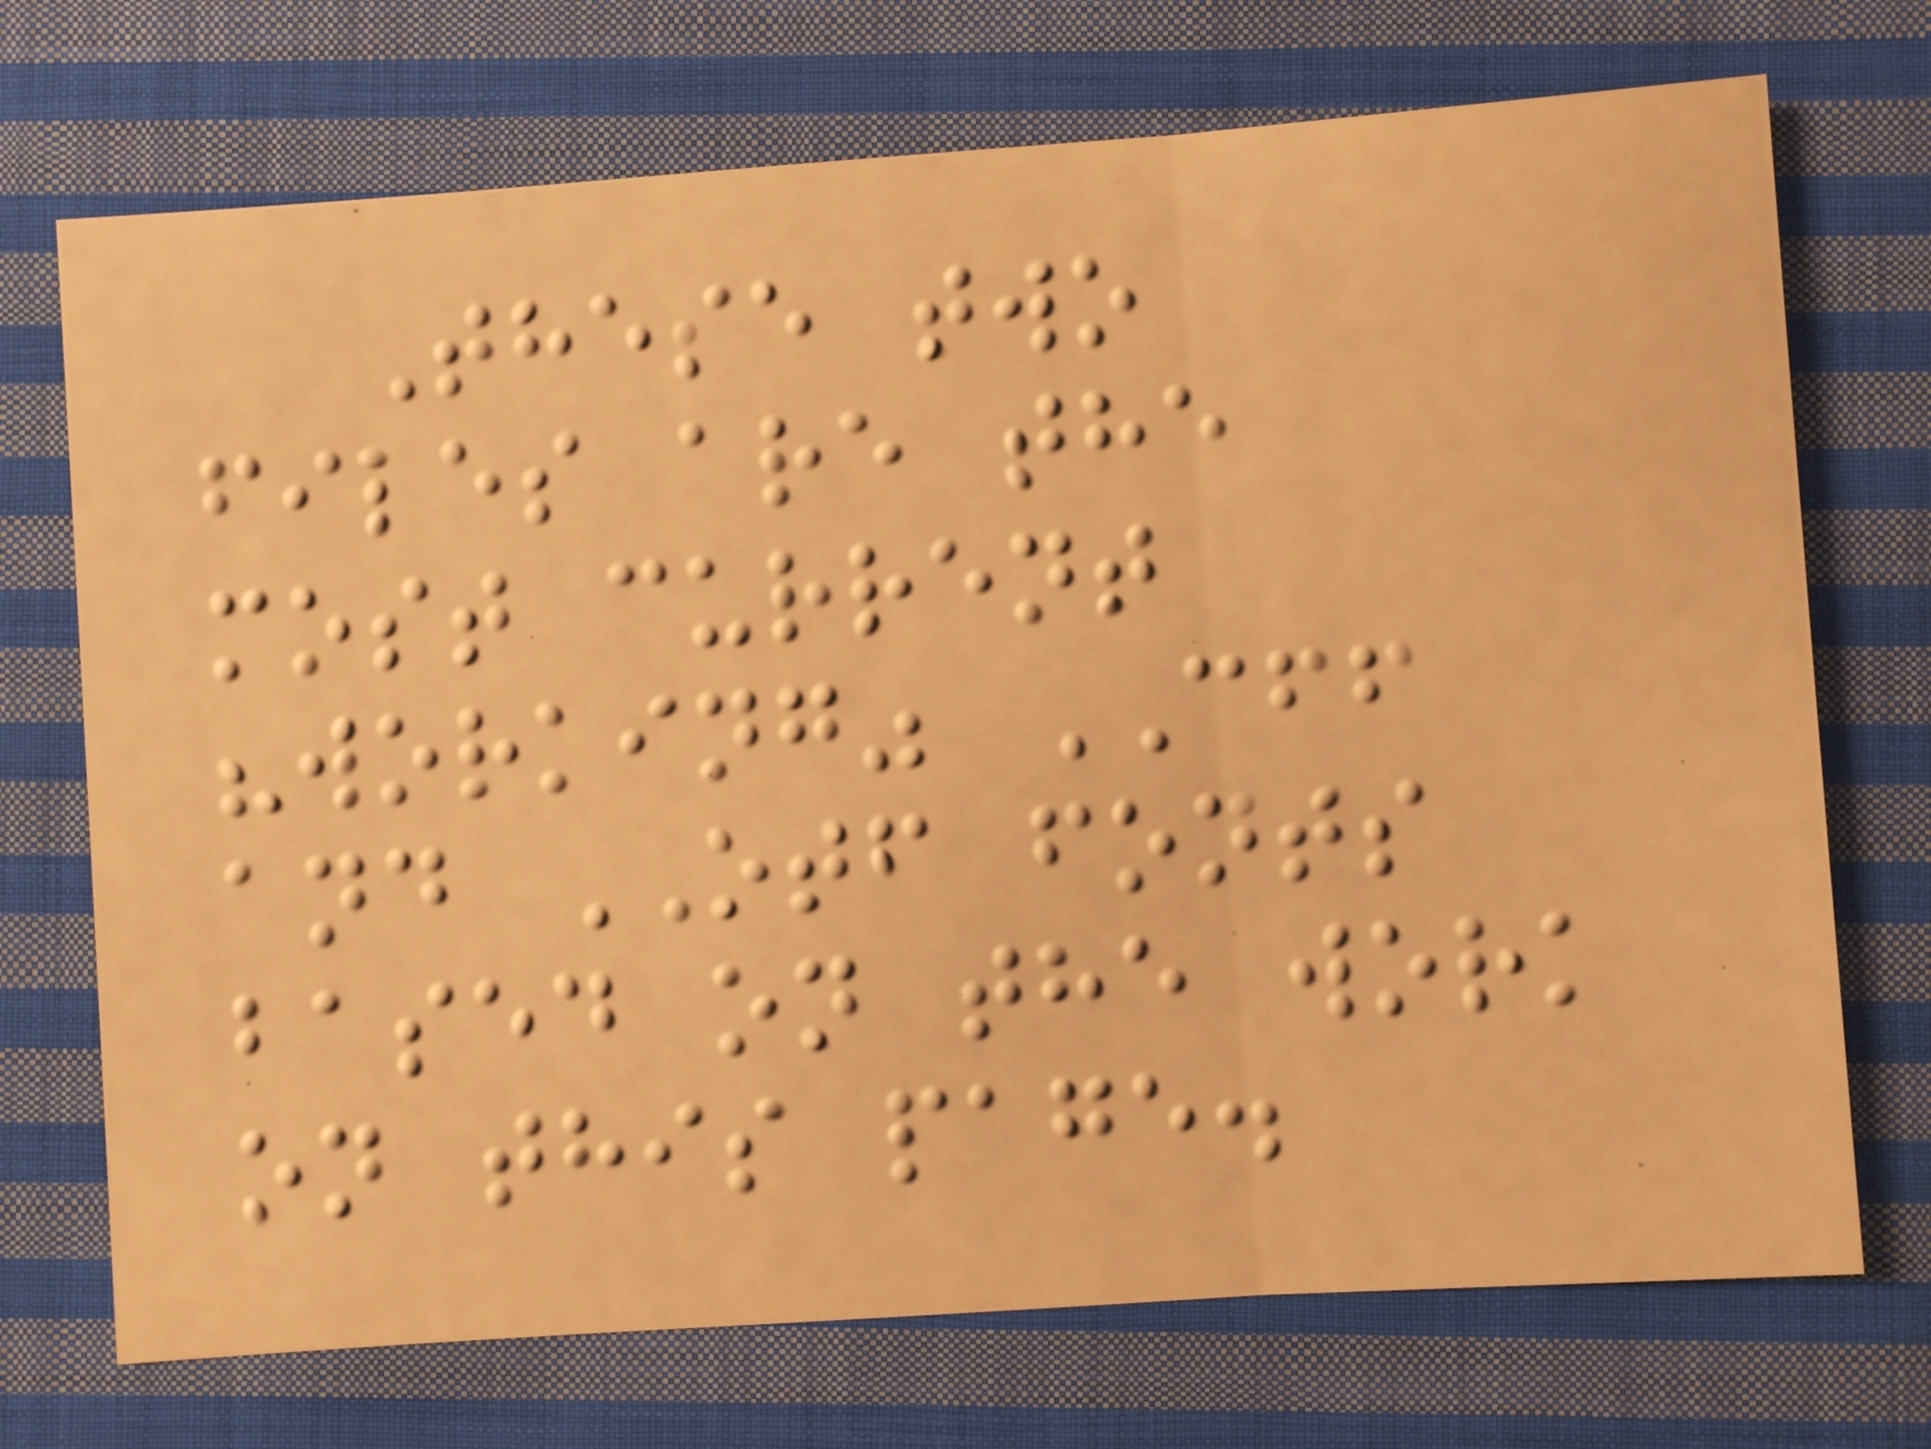These two
files are the
most current
"working" CFF
and OTF fonts
based on the work
on this page.
